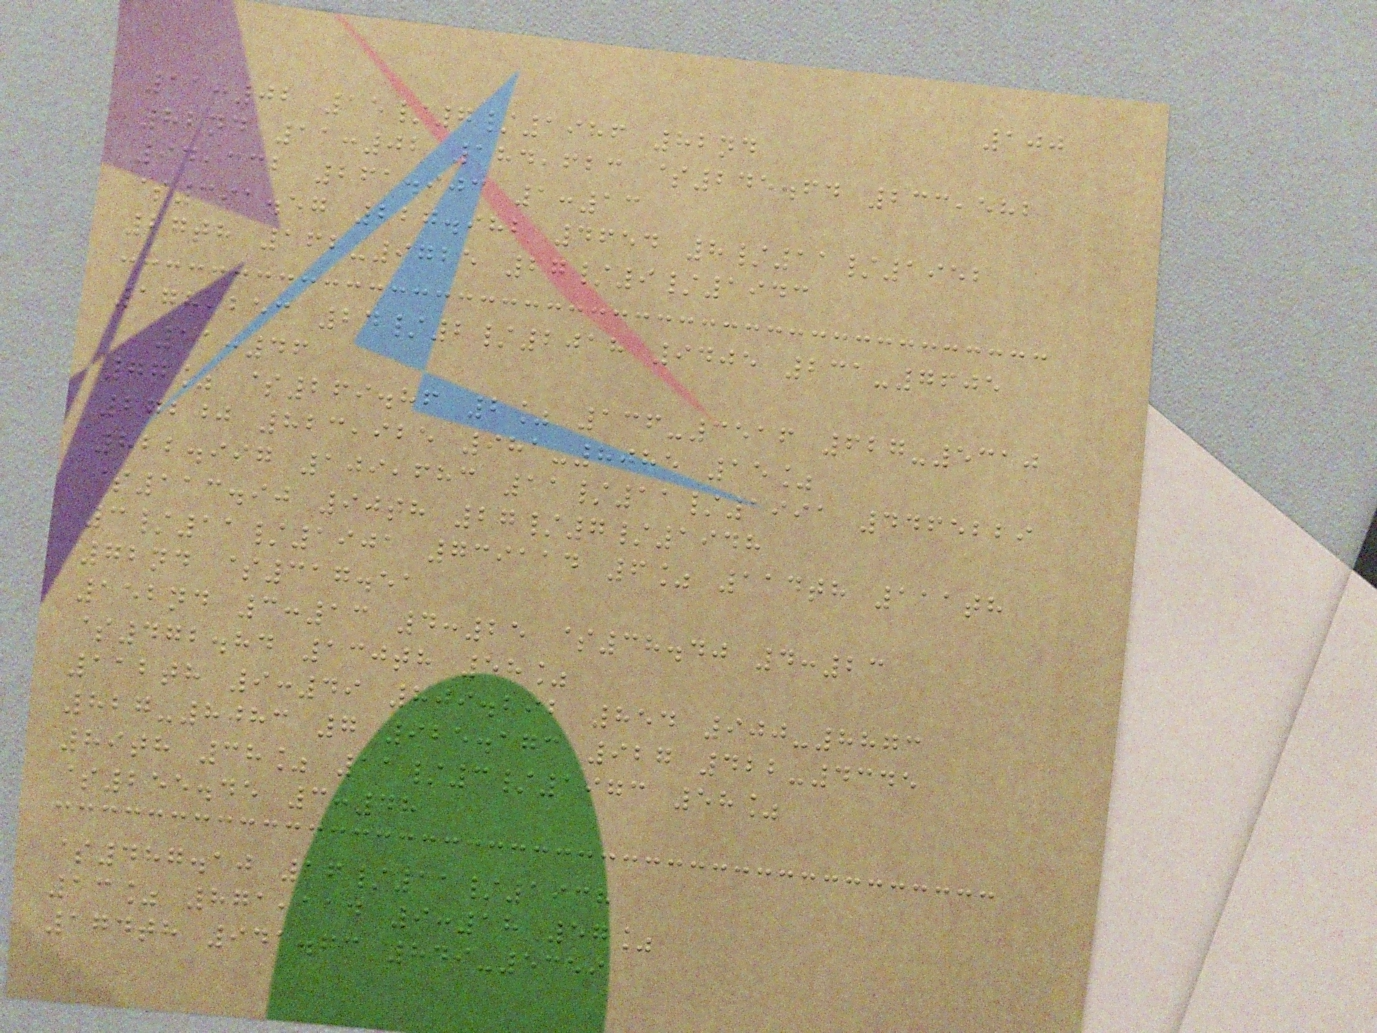100
11:02 15/7/1986 82nd
82nd 11:02 184,623 $245.64 233,582
94,332 261.903 1:13
$391.57 227.982 4654 8/11/1952
27th 162-9725 27/9/1943
178,253 24/2/2018 9405 231-7605
11:46
77% $269.86 2% 136-3516 627-5310
27200 823,925 981-8085 15%
822.997 109,683 11/11/1991 4465229
$113.90 90th 27/7/1948
3/11/1901 739114 6% 114th 111th
72nd $317.51
152nd 3:13 4:25 $38.40 4:23
$472.84 130th 58%
112th 9:49 809.292 854 900-8873
827-8083 7 925.173 927 422-4345
89th 38% 11/3/1973 58%
$255.45 3:48
$487.10 16/11/1938
13% 871,114 9:18 57%
174th 941.73 849-5359
